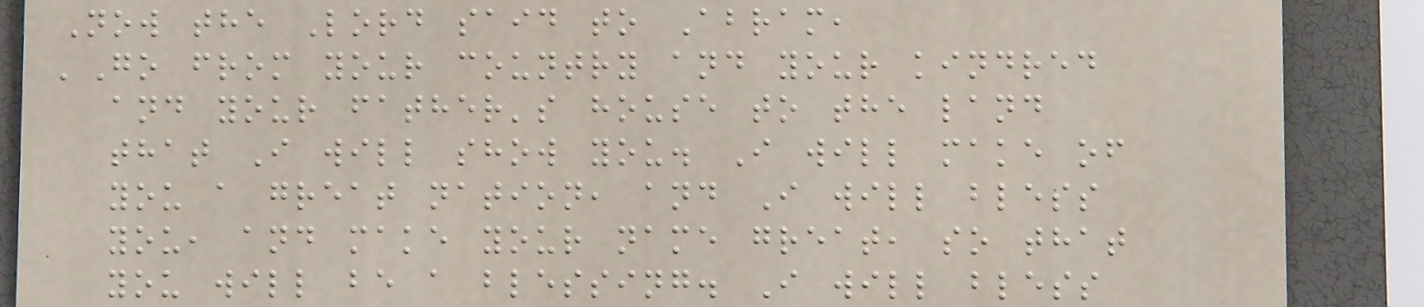Now the Lord said to Abram,
'Go from your country and your kindred
and your father's house to the land
that I will show you. I will make of
you a great nation, and I will bless
you, and make your name great, so that
you will be a blessing. I will bless
